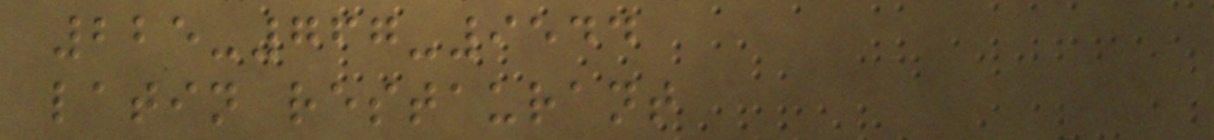225-767-9544
latin restaurant
